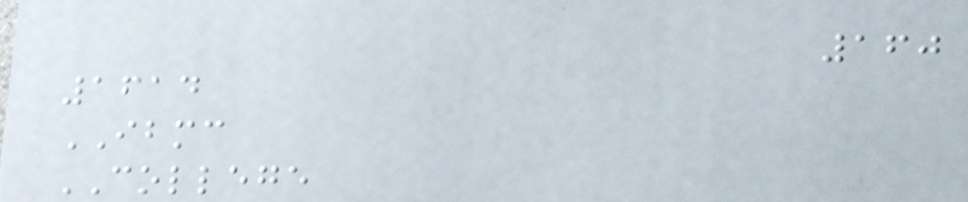160
1614
IBMC
COLLEGE
